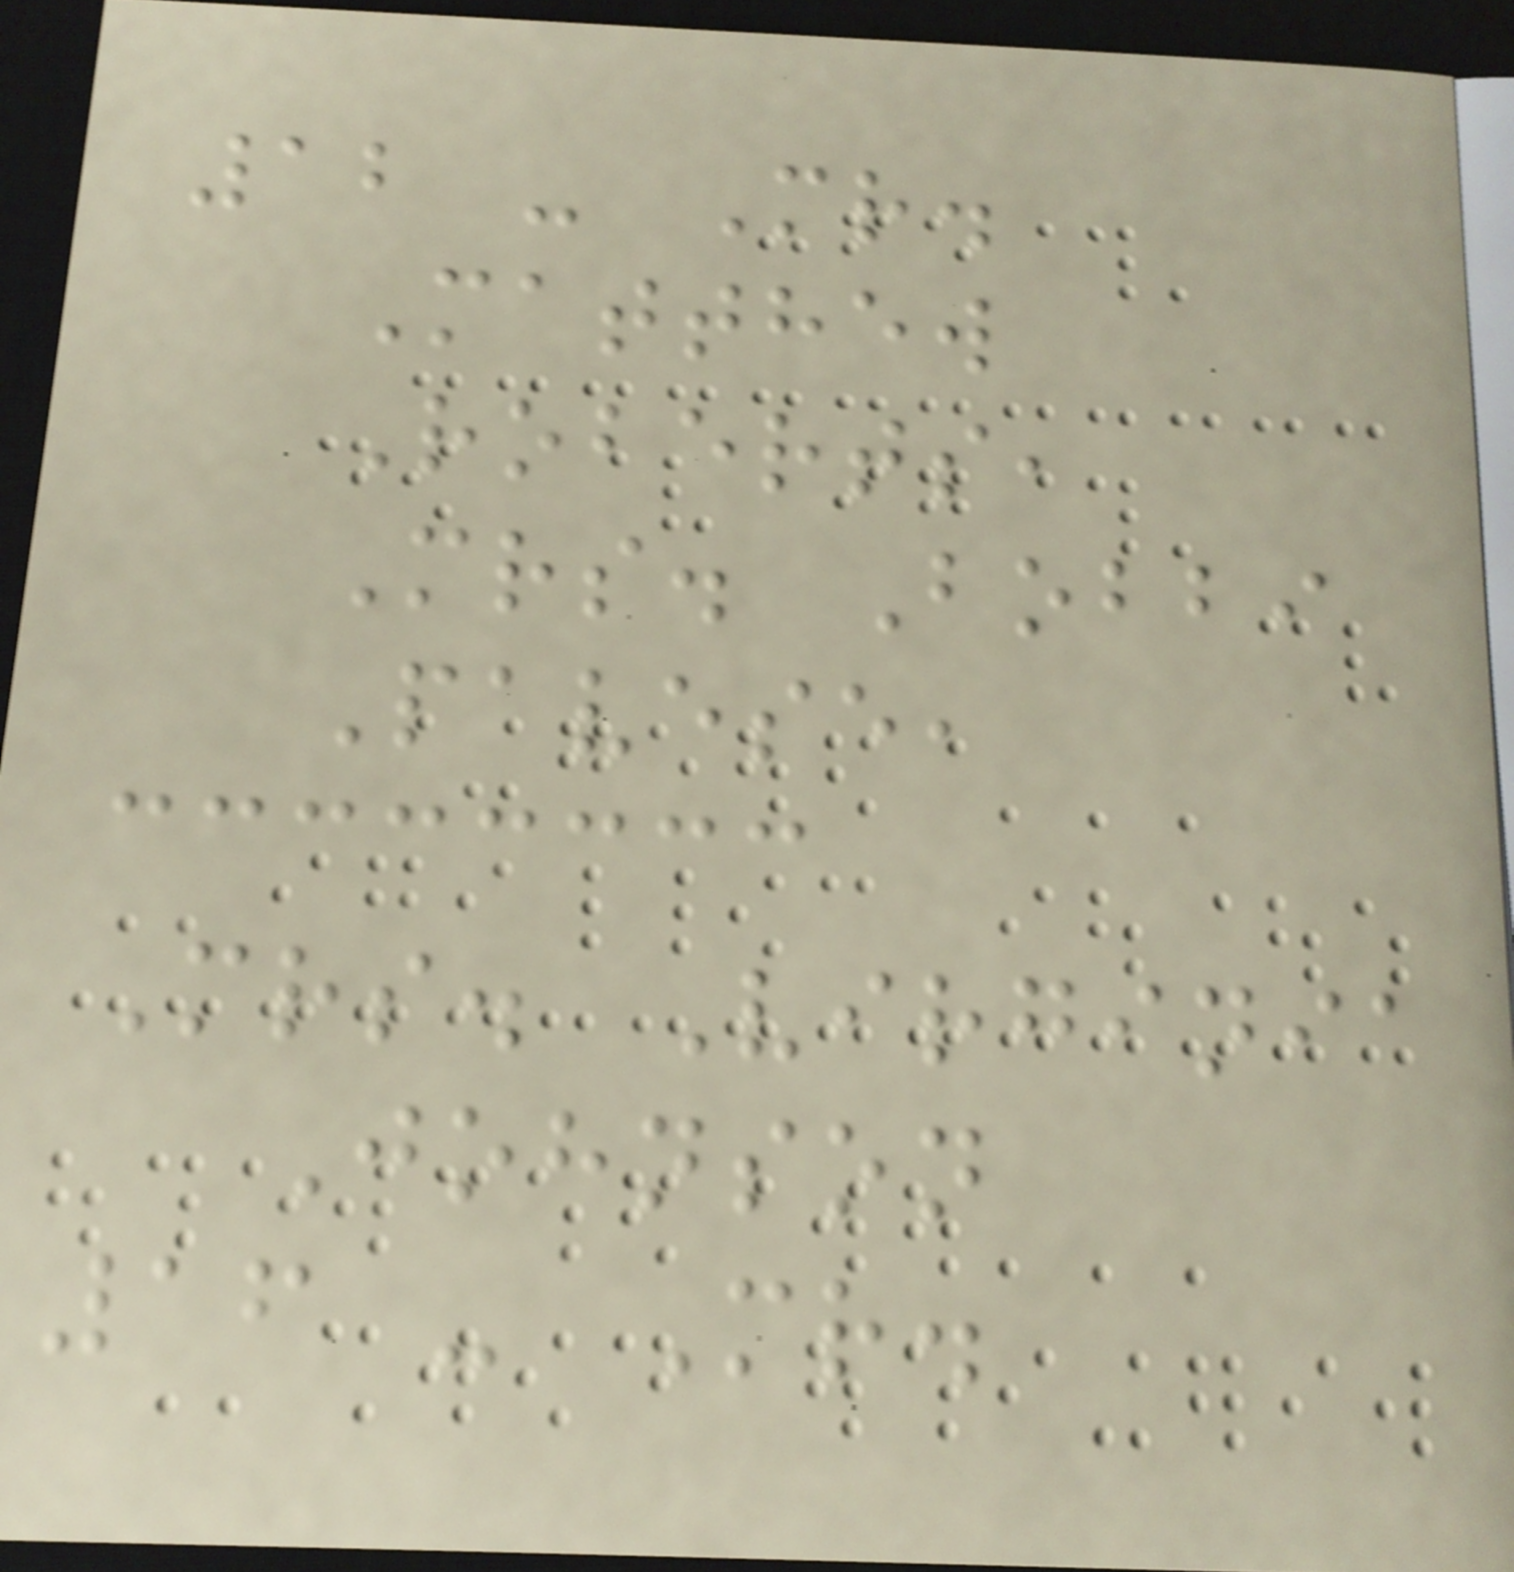12 - Mr.
Matthew
Roberts,
Mrs. Bobbi
Pavese,
Mrs. Virginia
Johnson
16 - Mr.
